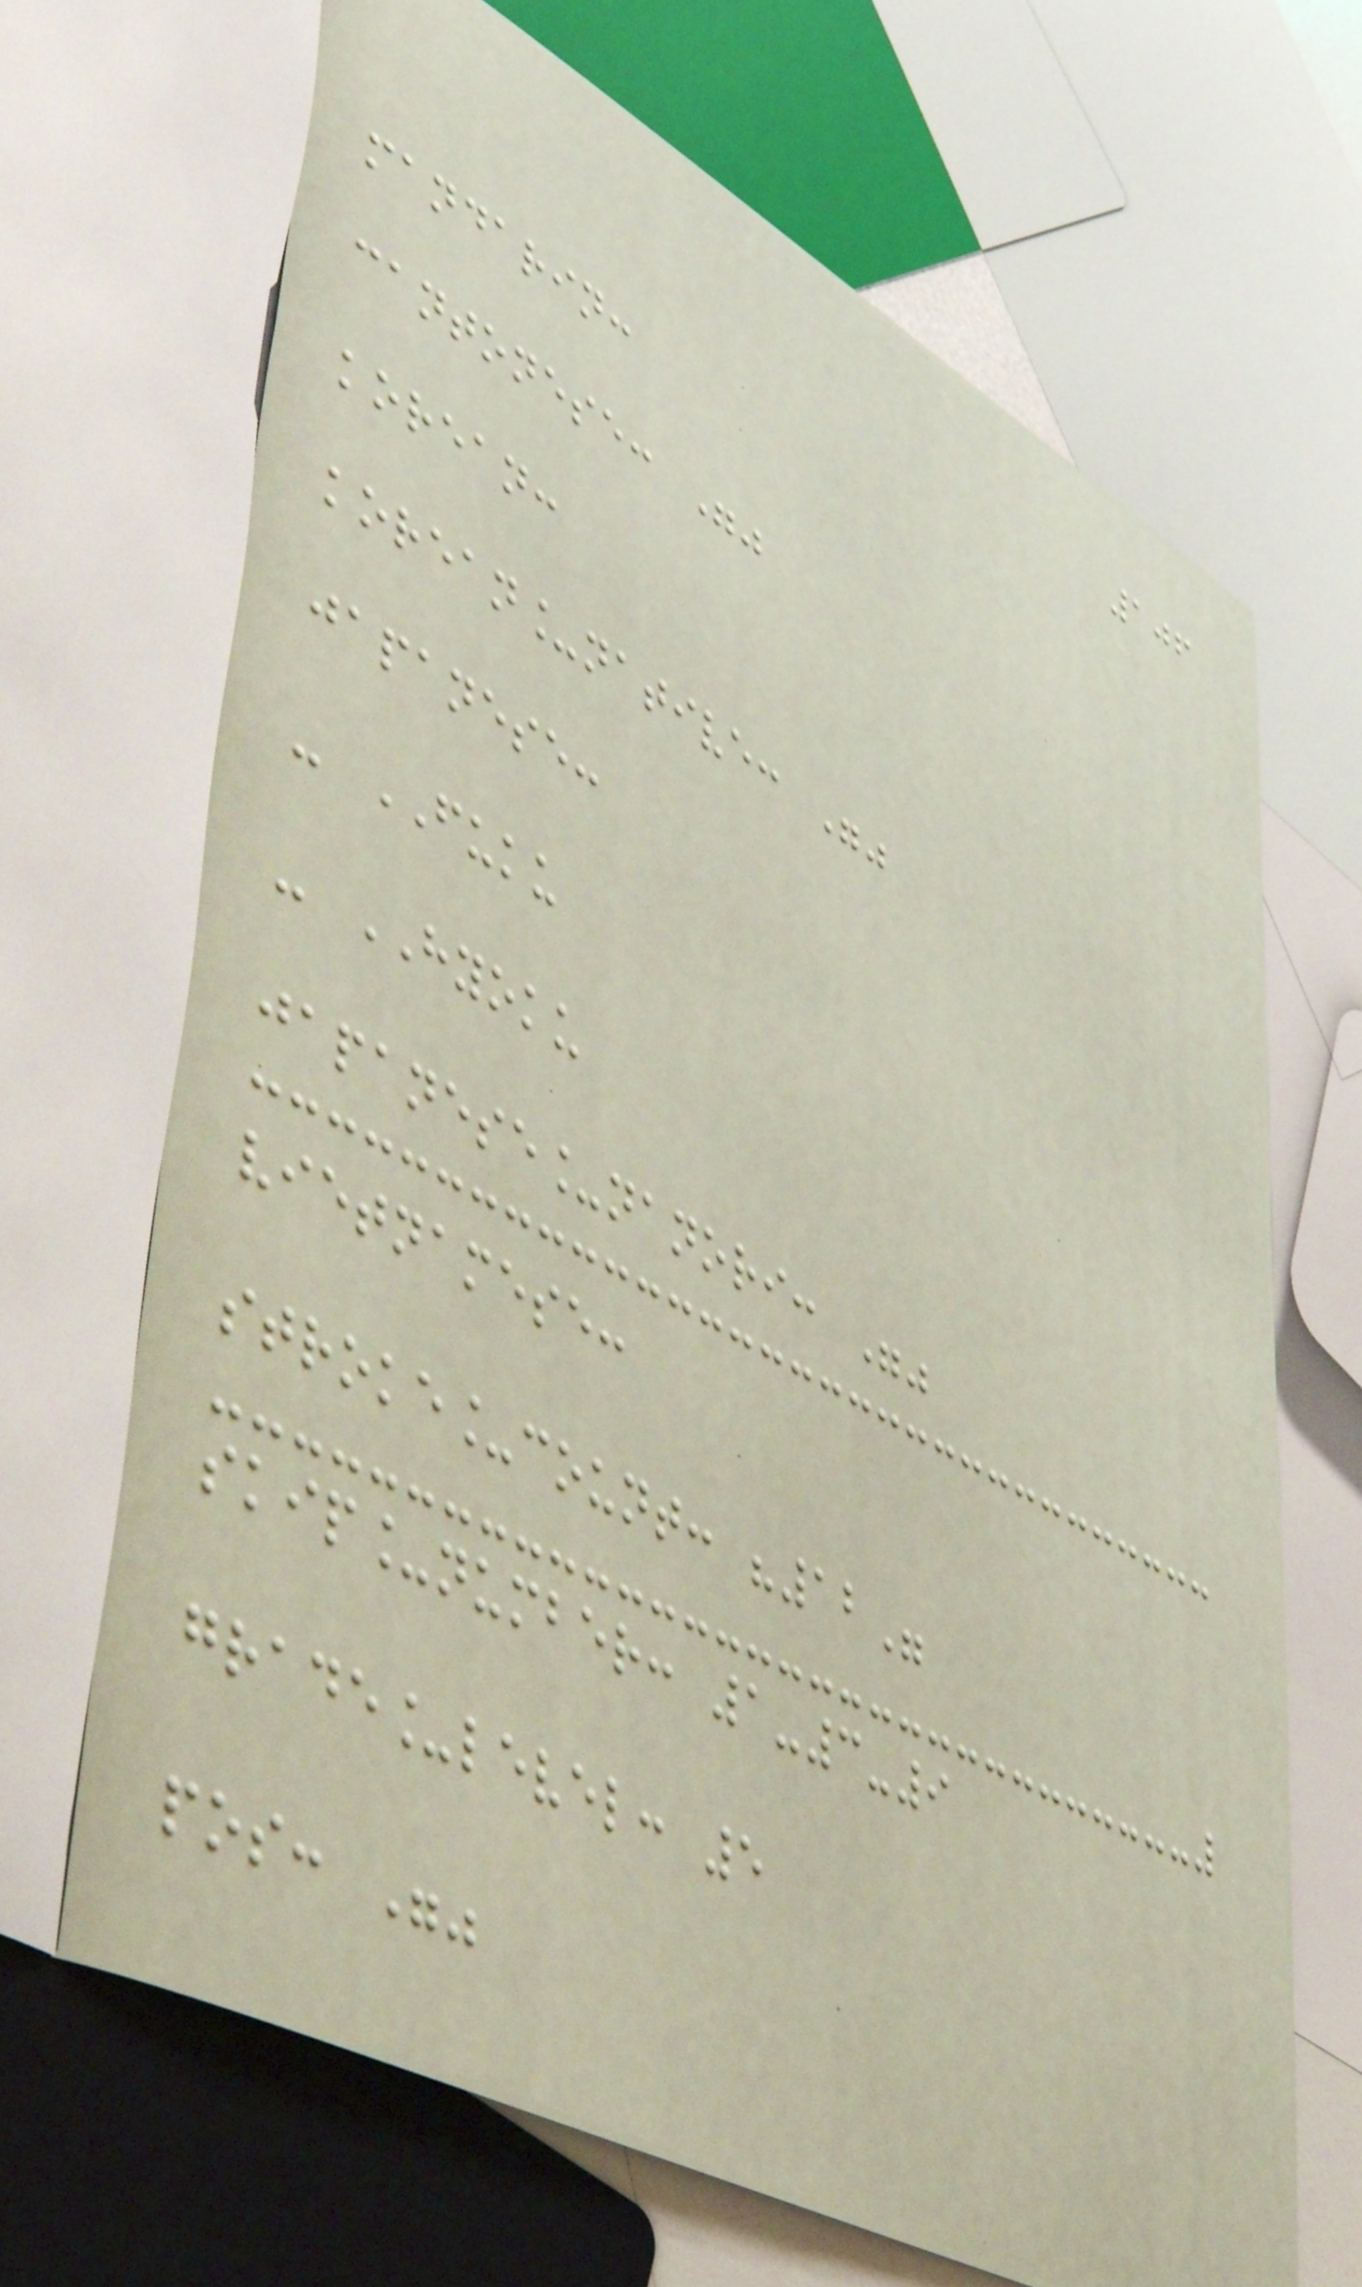106
mandarin:
cantonese: ""
korean:
korean_native: ""
japanese:
- FUKU
- HYOKU
japanese_nanori: ""
vietnamese:
stroke_count: "12"
skip_number: 1-3-9
grade_level: 5
pos: ""
